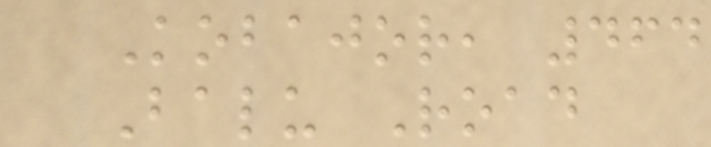Kobajor, 464
Balu Road
